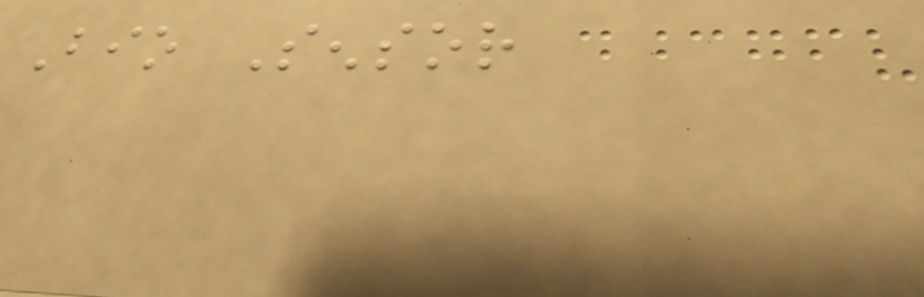Bio Sensor
